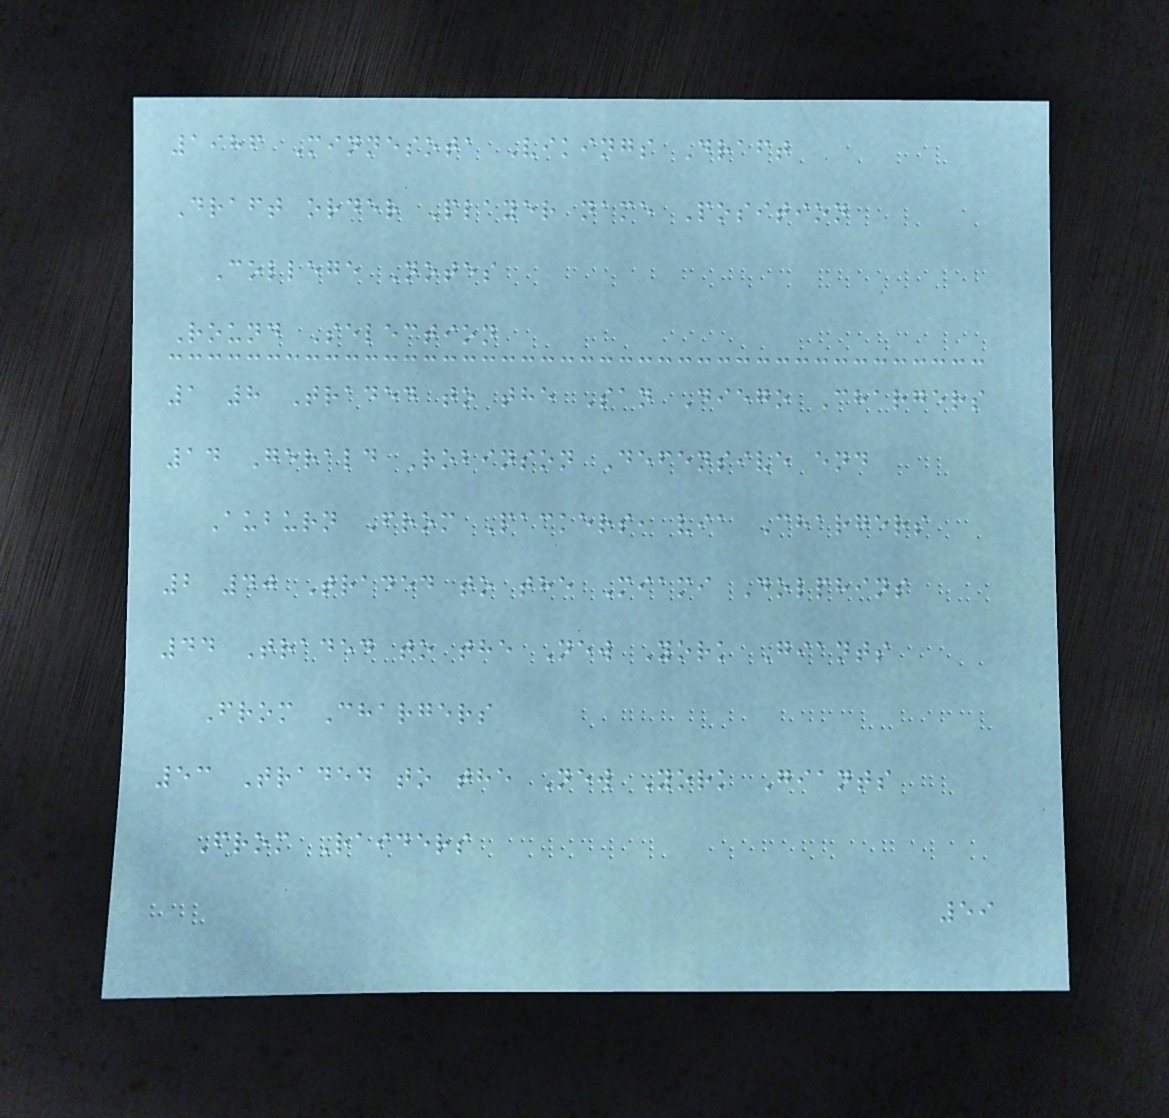1986 Minnesota Vikings Draft
Draft order Player name Position
College Notes
Round Selection
1 8 Traded to the San Diego Chargers
14 Gerald Robinson Defensive end
Auburn From Packers, via Chargers
2 40 Traded to the Miami Dolphins
44 Traded to the New York Giants
From Chargers
53 Traded to the New York Giants
From Raiders
59
